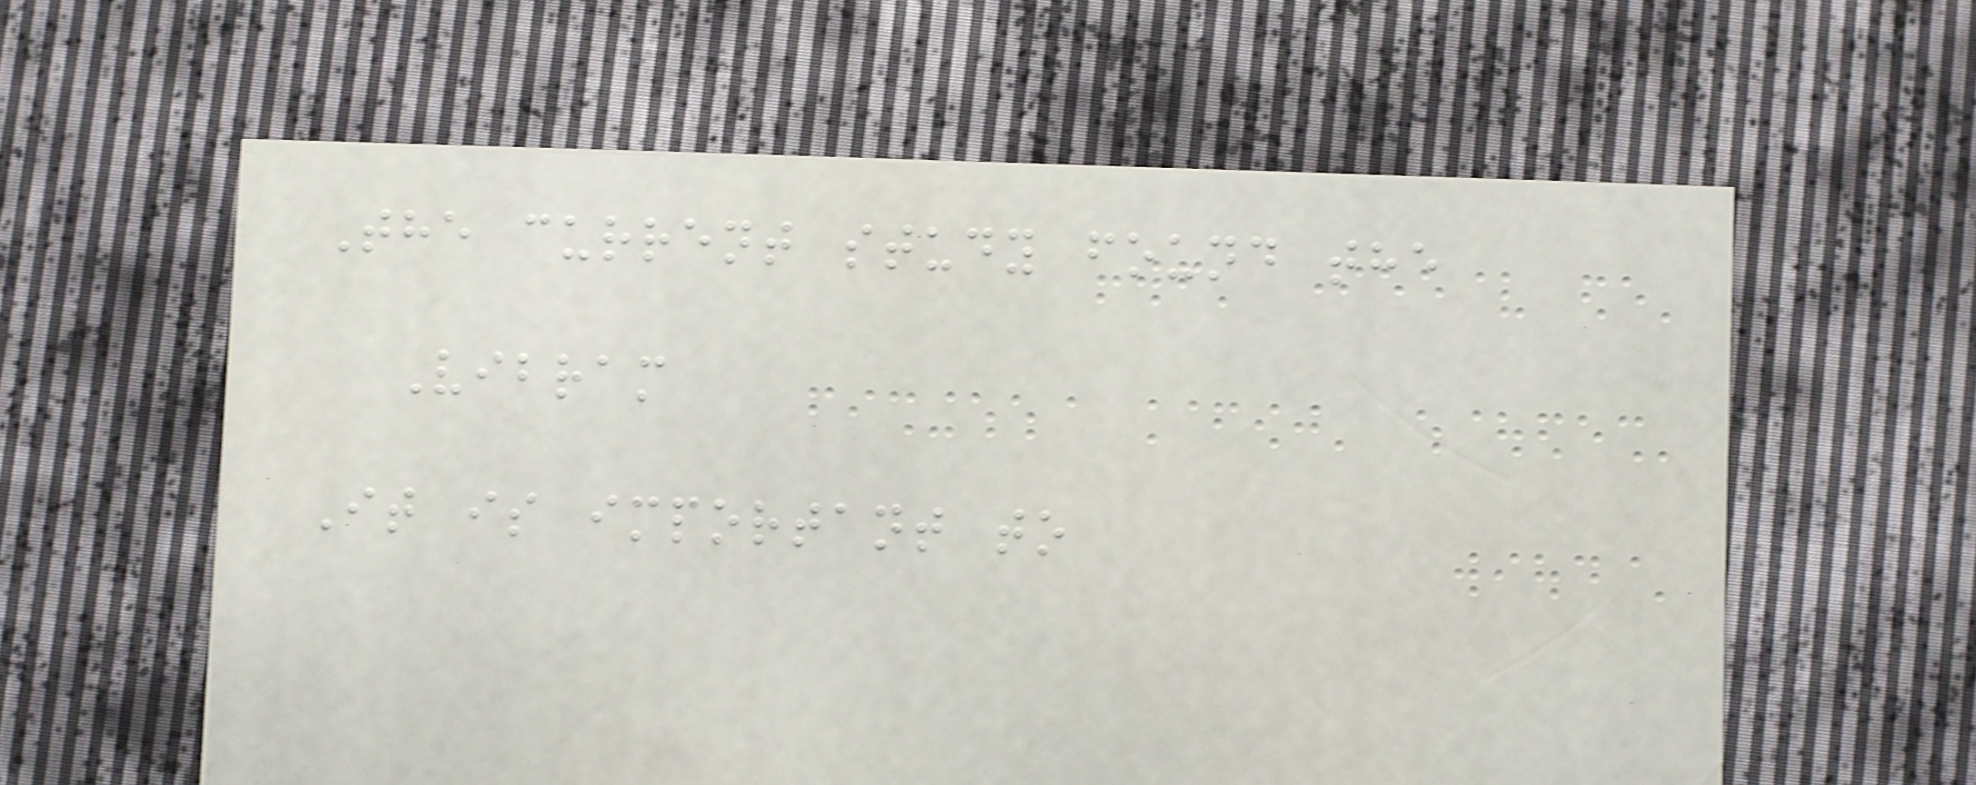The current study found the
Vibram
It is important to
